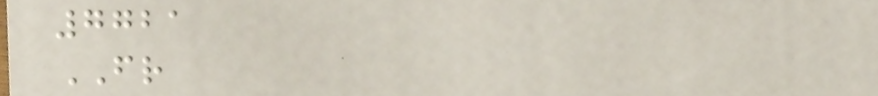7721
FR
